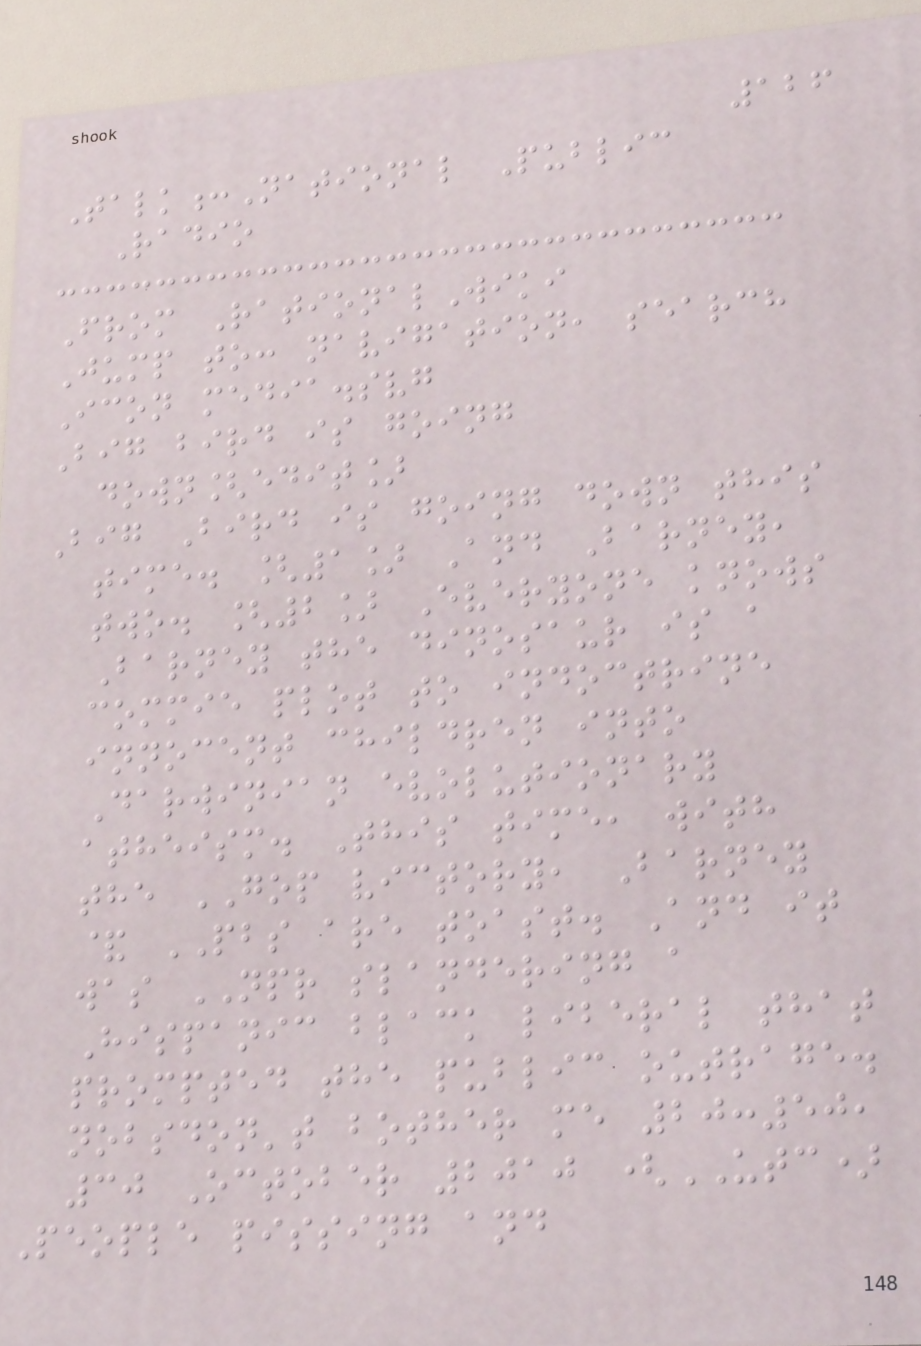126
Talk:National Public
Radio
From RationalWiki
Jump to: navigation, search
Icon media.svg
Big bird is going
down[edit]
Big Bird is going down this
time. [1] And Barney,
two. [2] Everyone knows
Barney the dinosaur is a
commie plot to indoctrine
innocent children into
Darwinian evolutionary
atheism. This time, with
the GOP victory, Barney
& PBS are toast. And it
was NPR slandering a
Hispanic black liberal that
prompted the public outrage.
nobsdon't bother me 20:50,
30 October 2010 (UTC)
People pissing and
